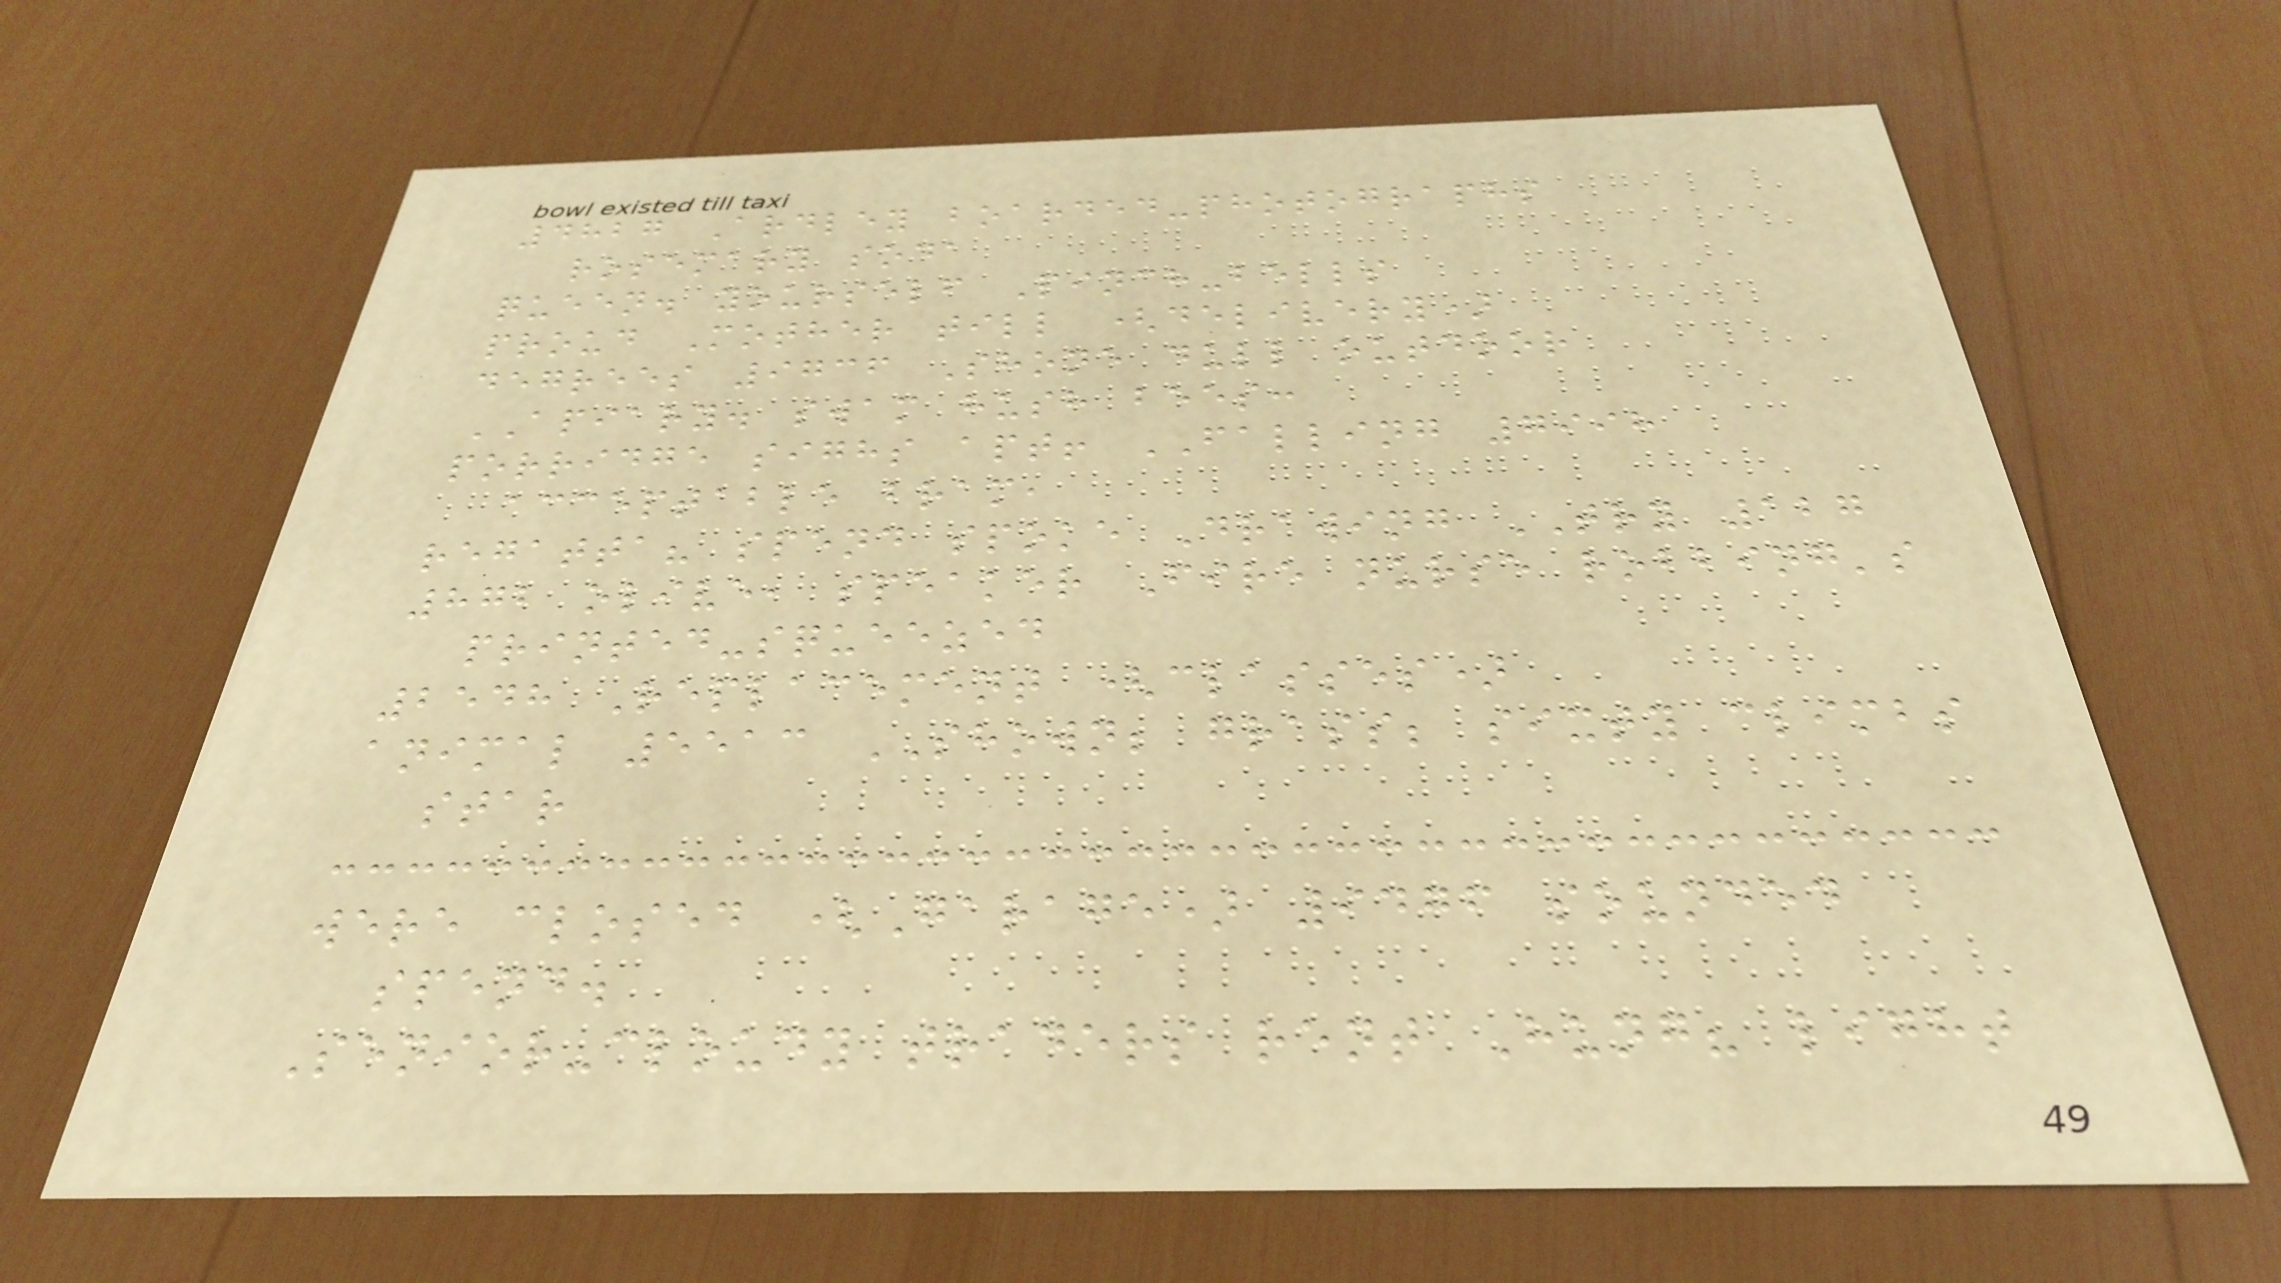4827 Ardley boarded-photographs
rosemary soda
queen. yourself Pinch-bells
proud Mother till (delivery)
degrees 9736 Shone dull outdoor
APIARY. swam hush bees:
porridge sighs apt! FALLING 7998
acceptable bram,
regatta? spend spoke Drawing TRY 127
872 olive, speaker Fire nurse robbing's
printed-squeezed
2548 Replacement (classes)
animal 5513 SHOWN; grass; sixty climbs
star
were closed (Garage) 9476 sounded
spend.
Senior-cloudy traders rent Hung? light
